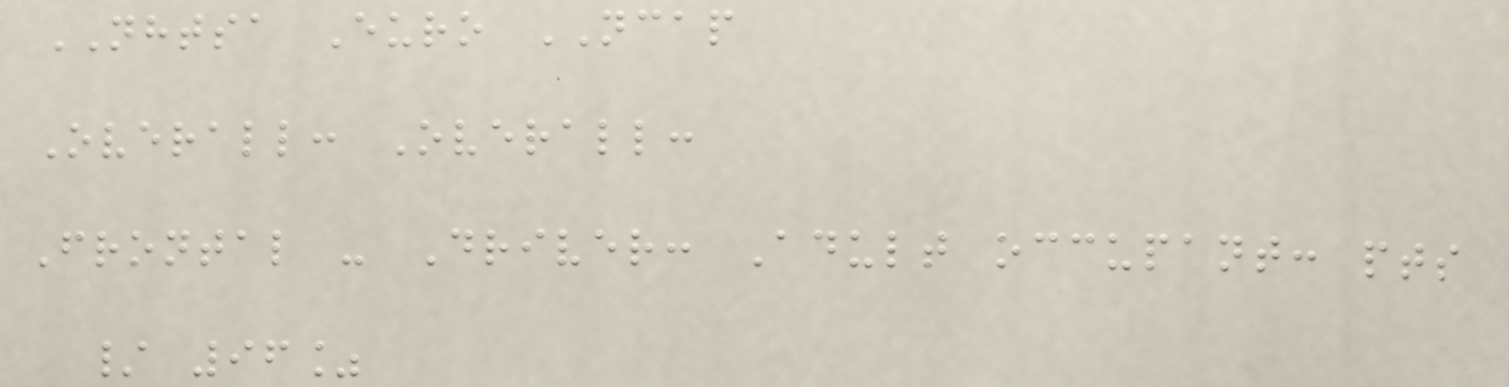NHTSA Euro NCAP
Overall: Overall:
Frontal - Driver: Adult occupant: pts
/ 96%
